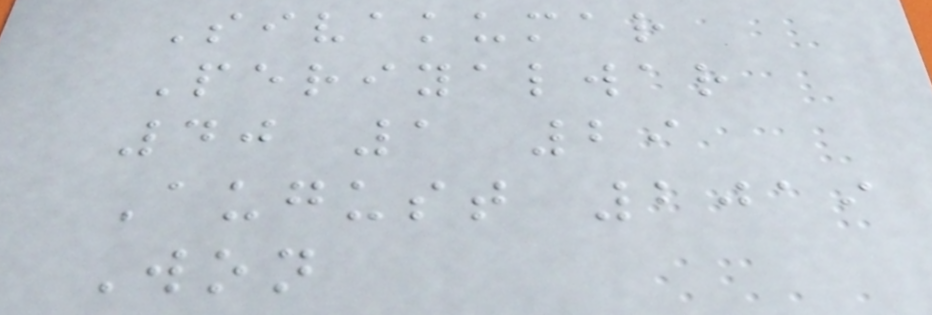Sivakumar
Periyalwar
40 1 29
August 2019
Won
